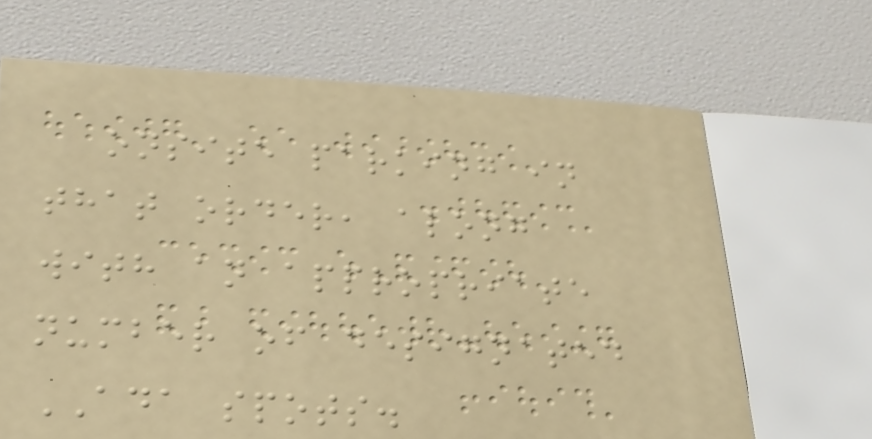onsite parking in
that order, along
with an appropriate
number of designated
ADA spots.
